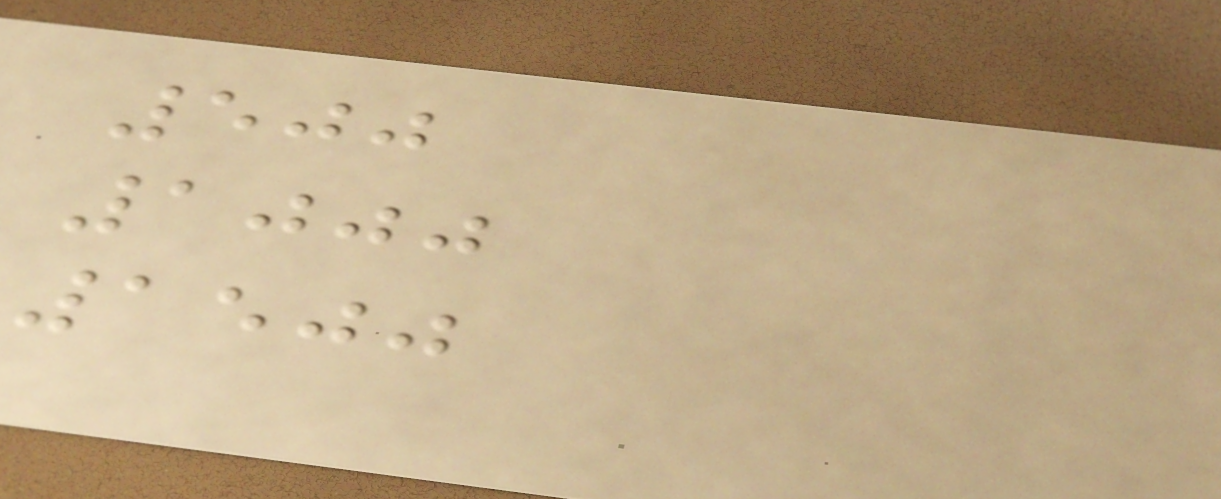500
1000
1500
